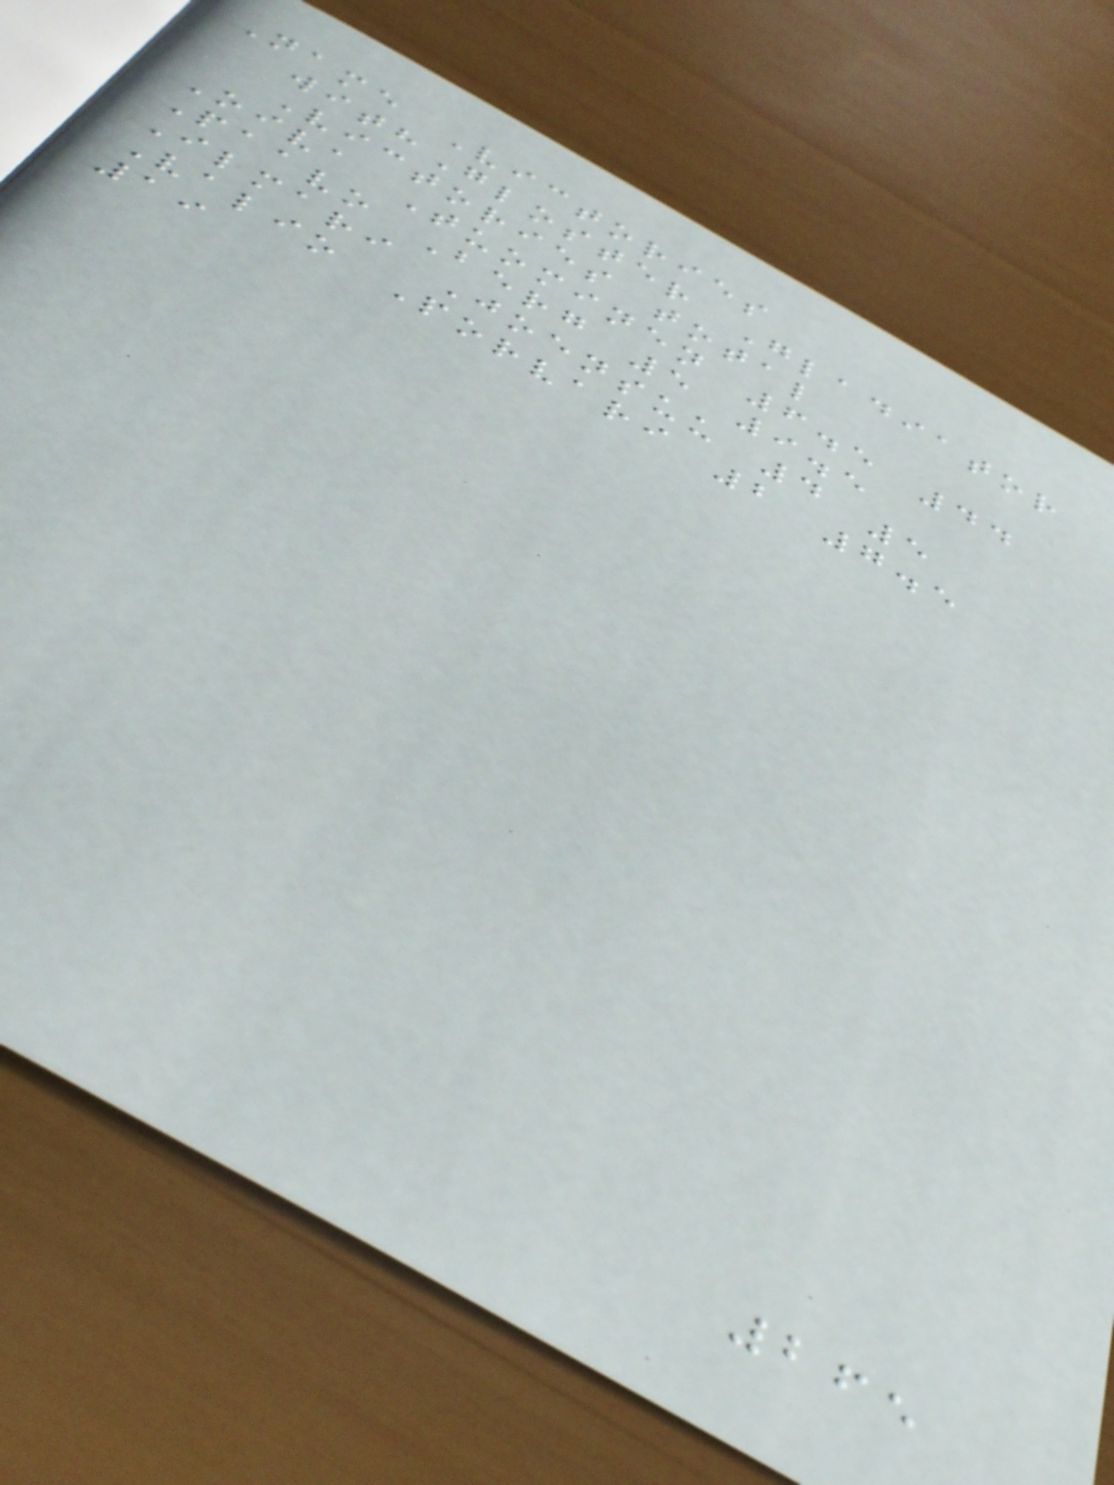Name Victories
withGloster Gladiator
Victories total
Oiva Tuominen 6.5 44
Paavo Berg 5 9.5
Ilmari Joensuu 4 5
Valio Porvari 2 7.5
19
265
